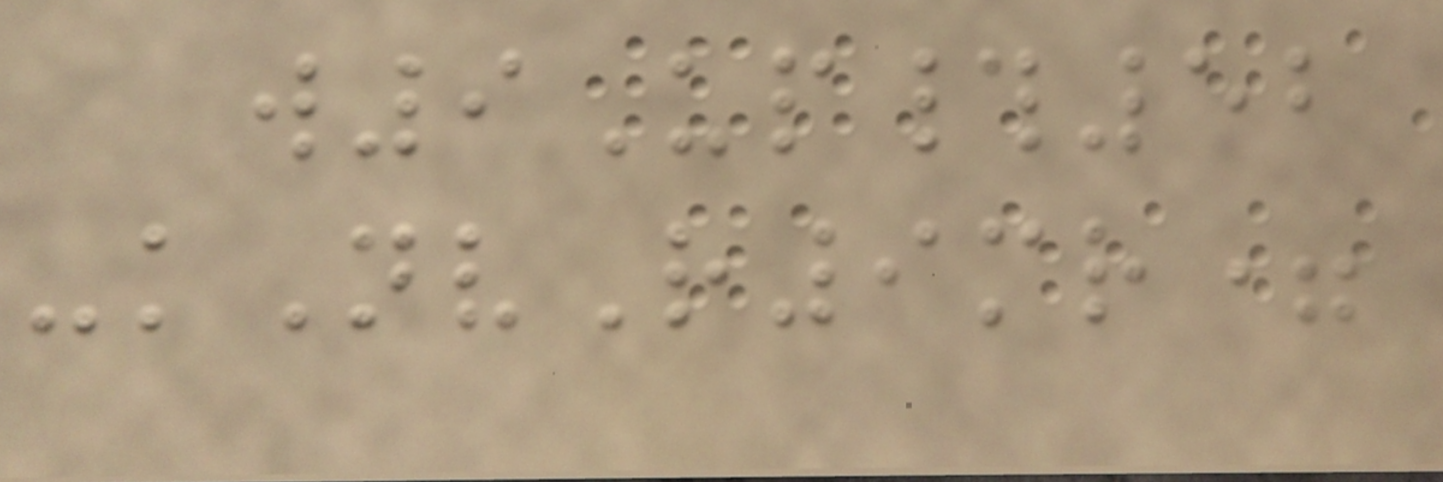w9Up#52
-kNvR9mr=
